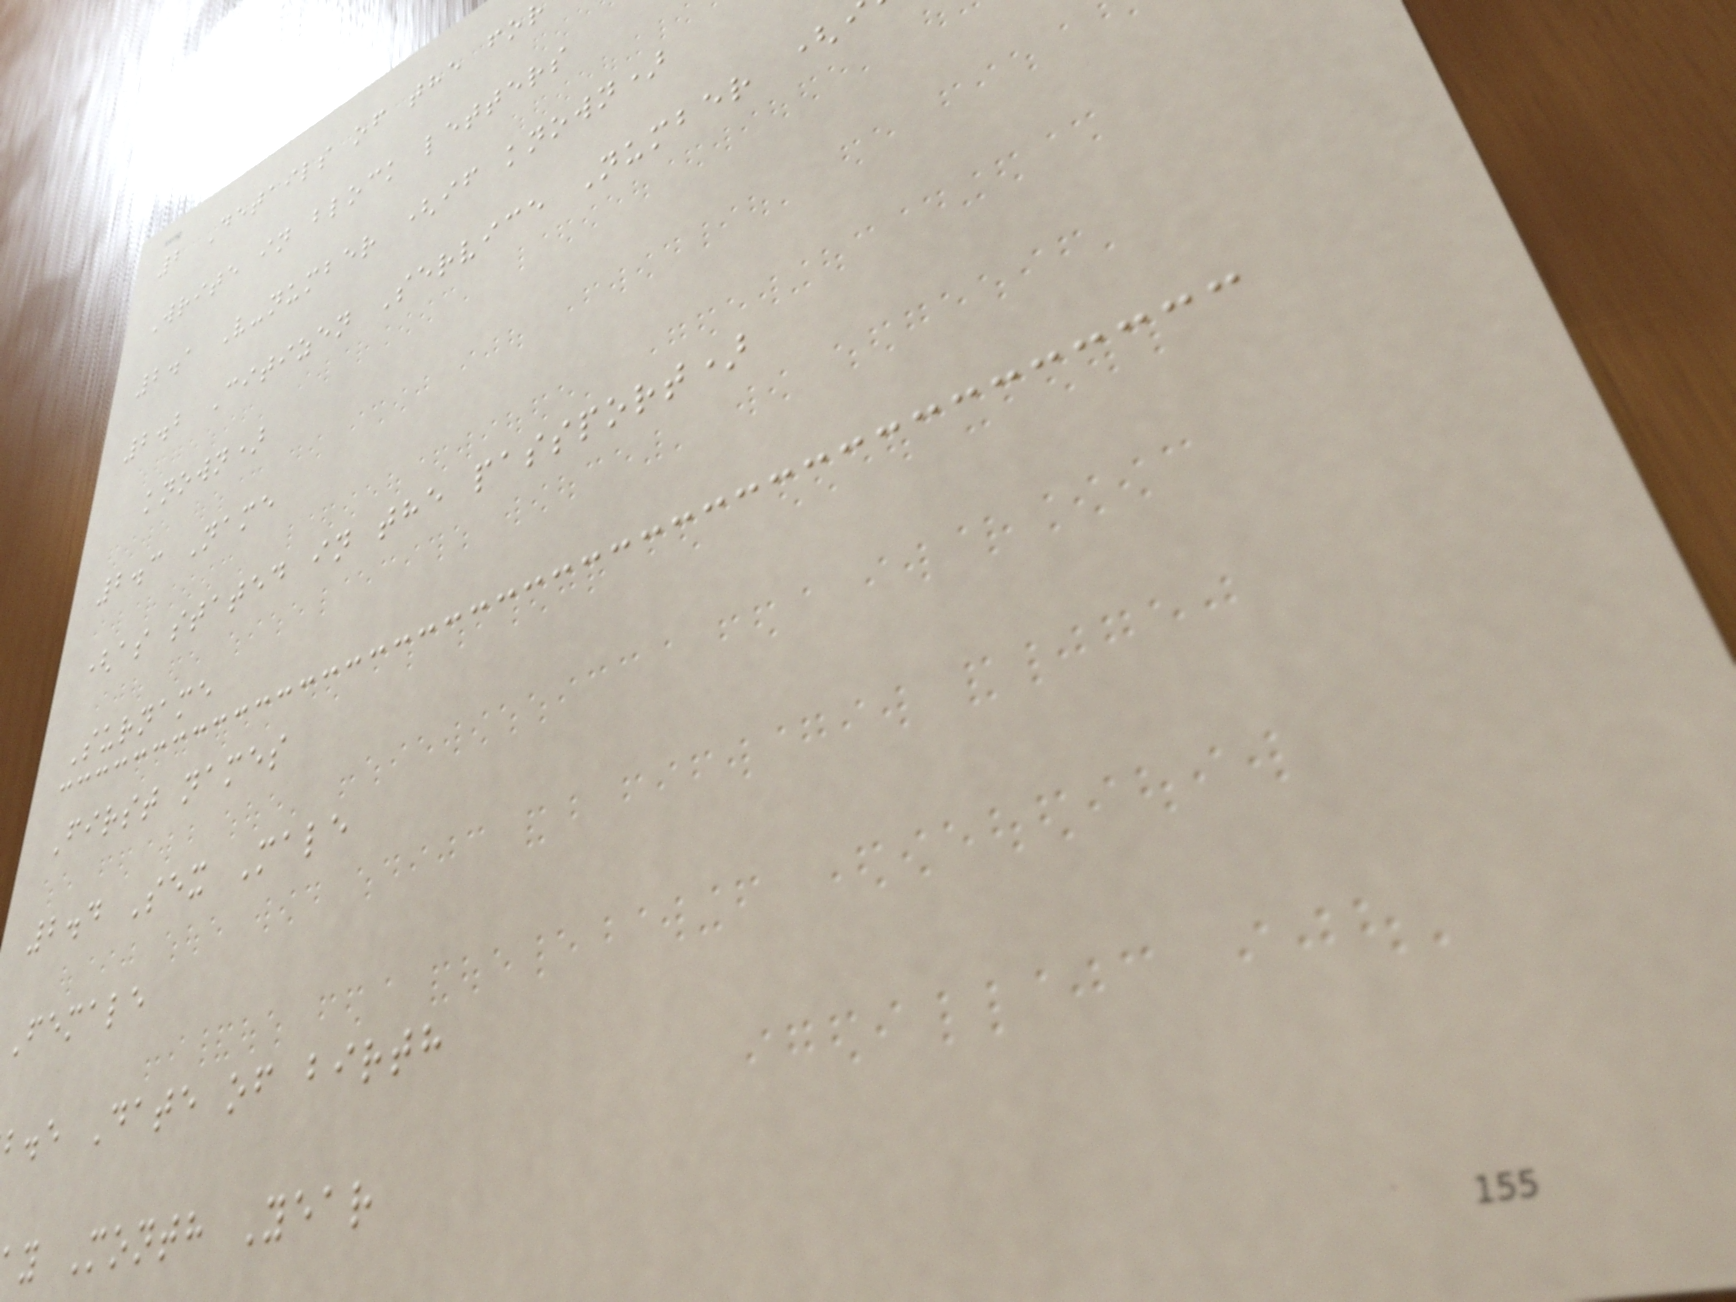2 Details of the fo
Write in block letters
2.1 V-number (if known)
2.2 Citizen Service Number (
known)
2.3 Name
(as stated in the passport)
Surname
First names
2.4 Sex Male
Female
b.e Date of birth
y Month Year
